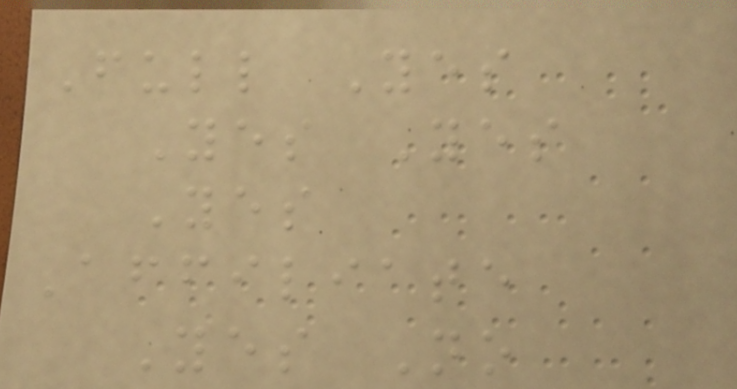Full Yes
Yes Yes
Yes
Affiliate
Yes No
